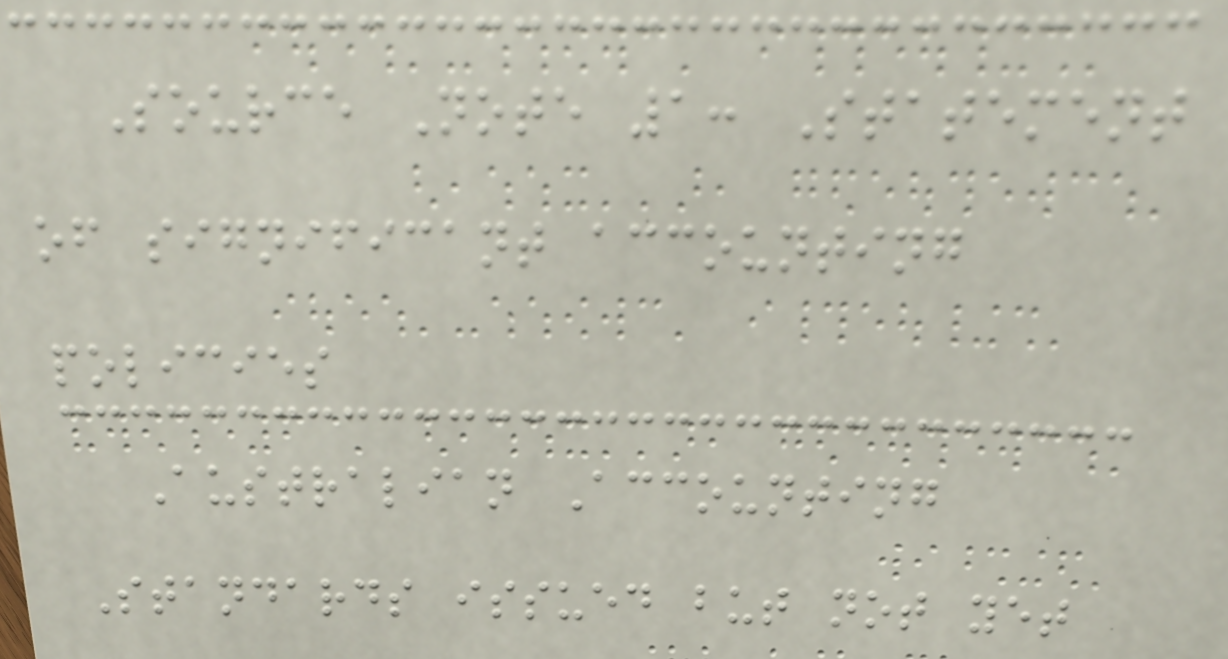Source Note 1: Statement
of significant accounting
policies
Australian Accounting
Standards issued but not yet
